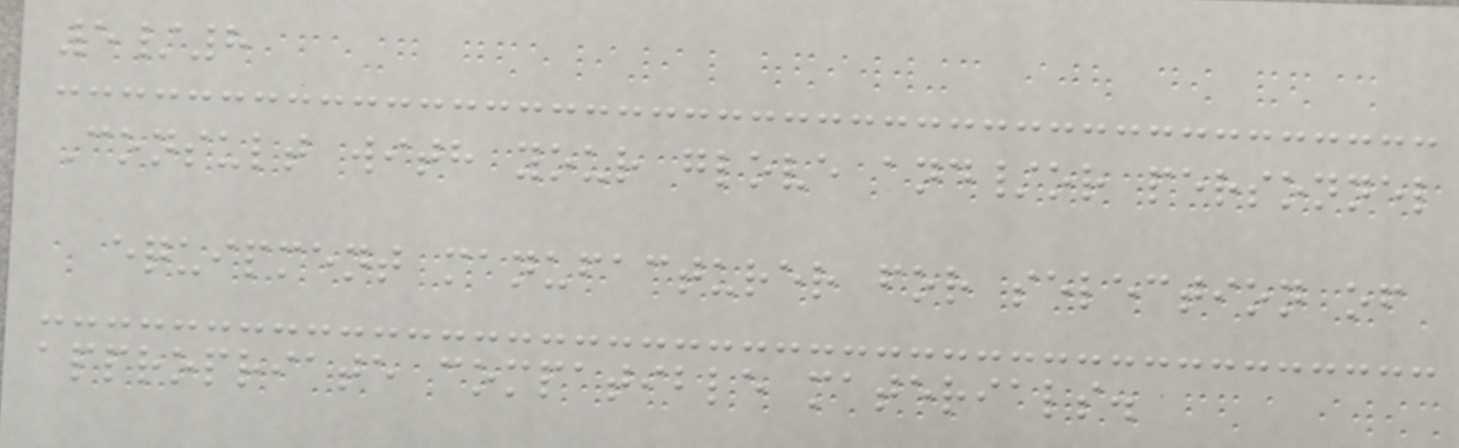5/8
Consult with your glove and/or personnel
equipment manufacturer for selection of
appropriate compatible materials.
